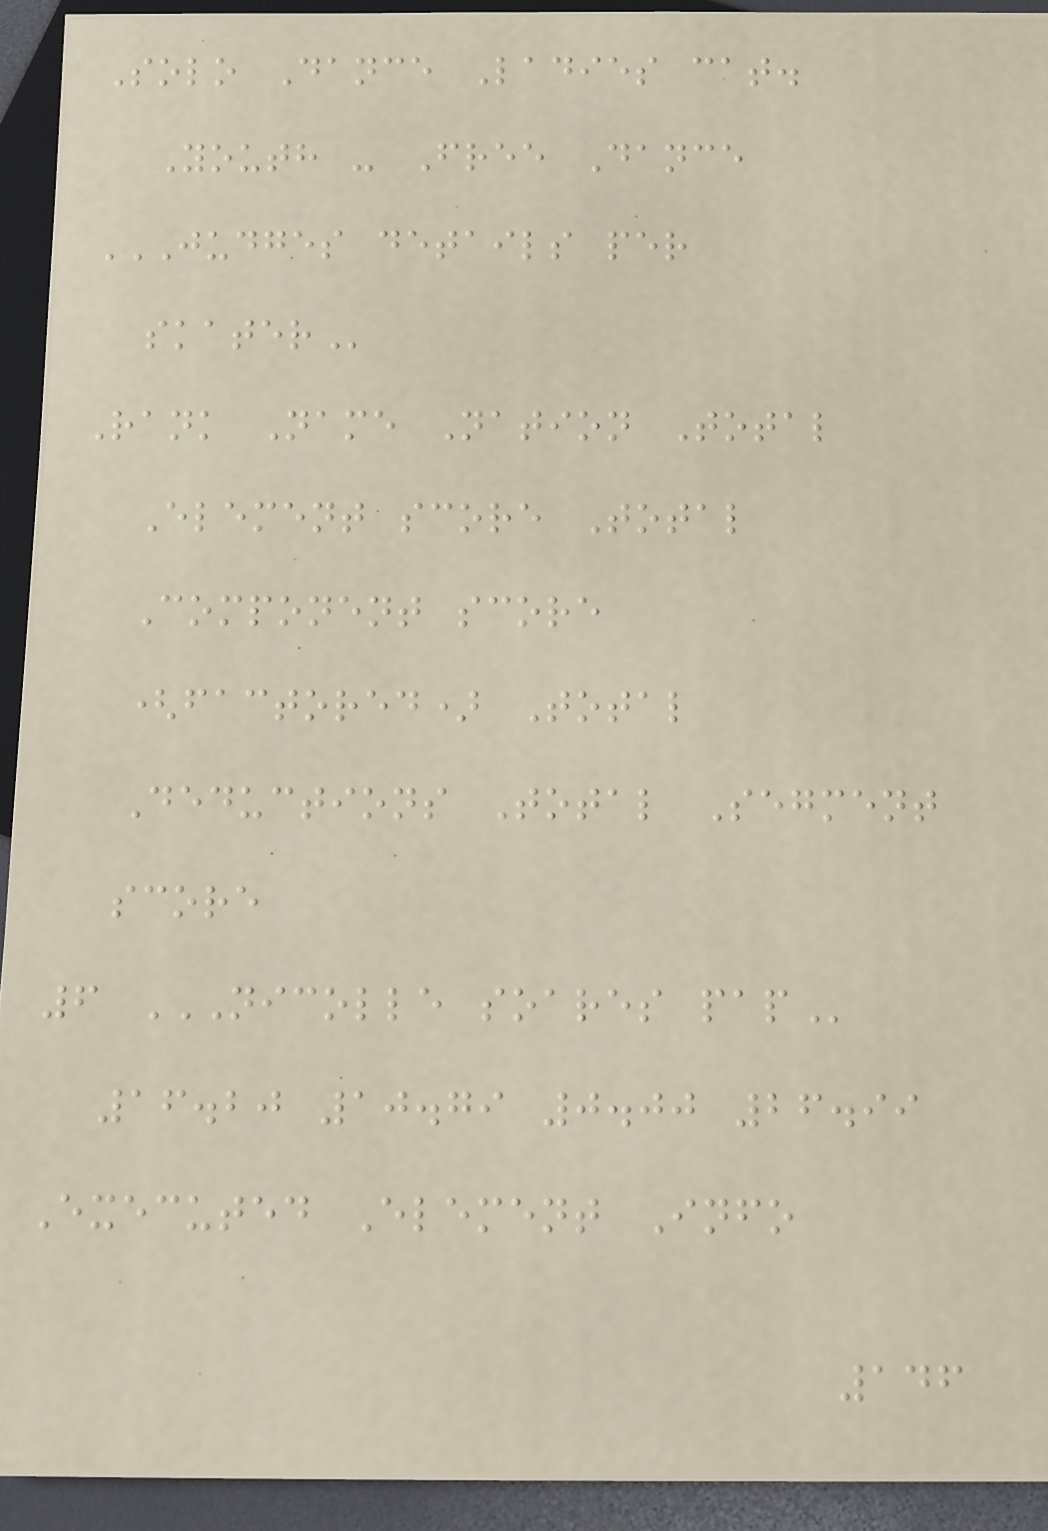Solo Dance Ladies cat.
Youth - Free Dance
JUDGES DETAILS PER
SKATER
Rank Name Nation Total
Element score Total
Component score
(factored) Total
Deductions Total Segment
score
6 NICOLLE SOARES PAP
16.20 10.79 0.00 26.99
Executed Element Info
146
